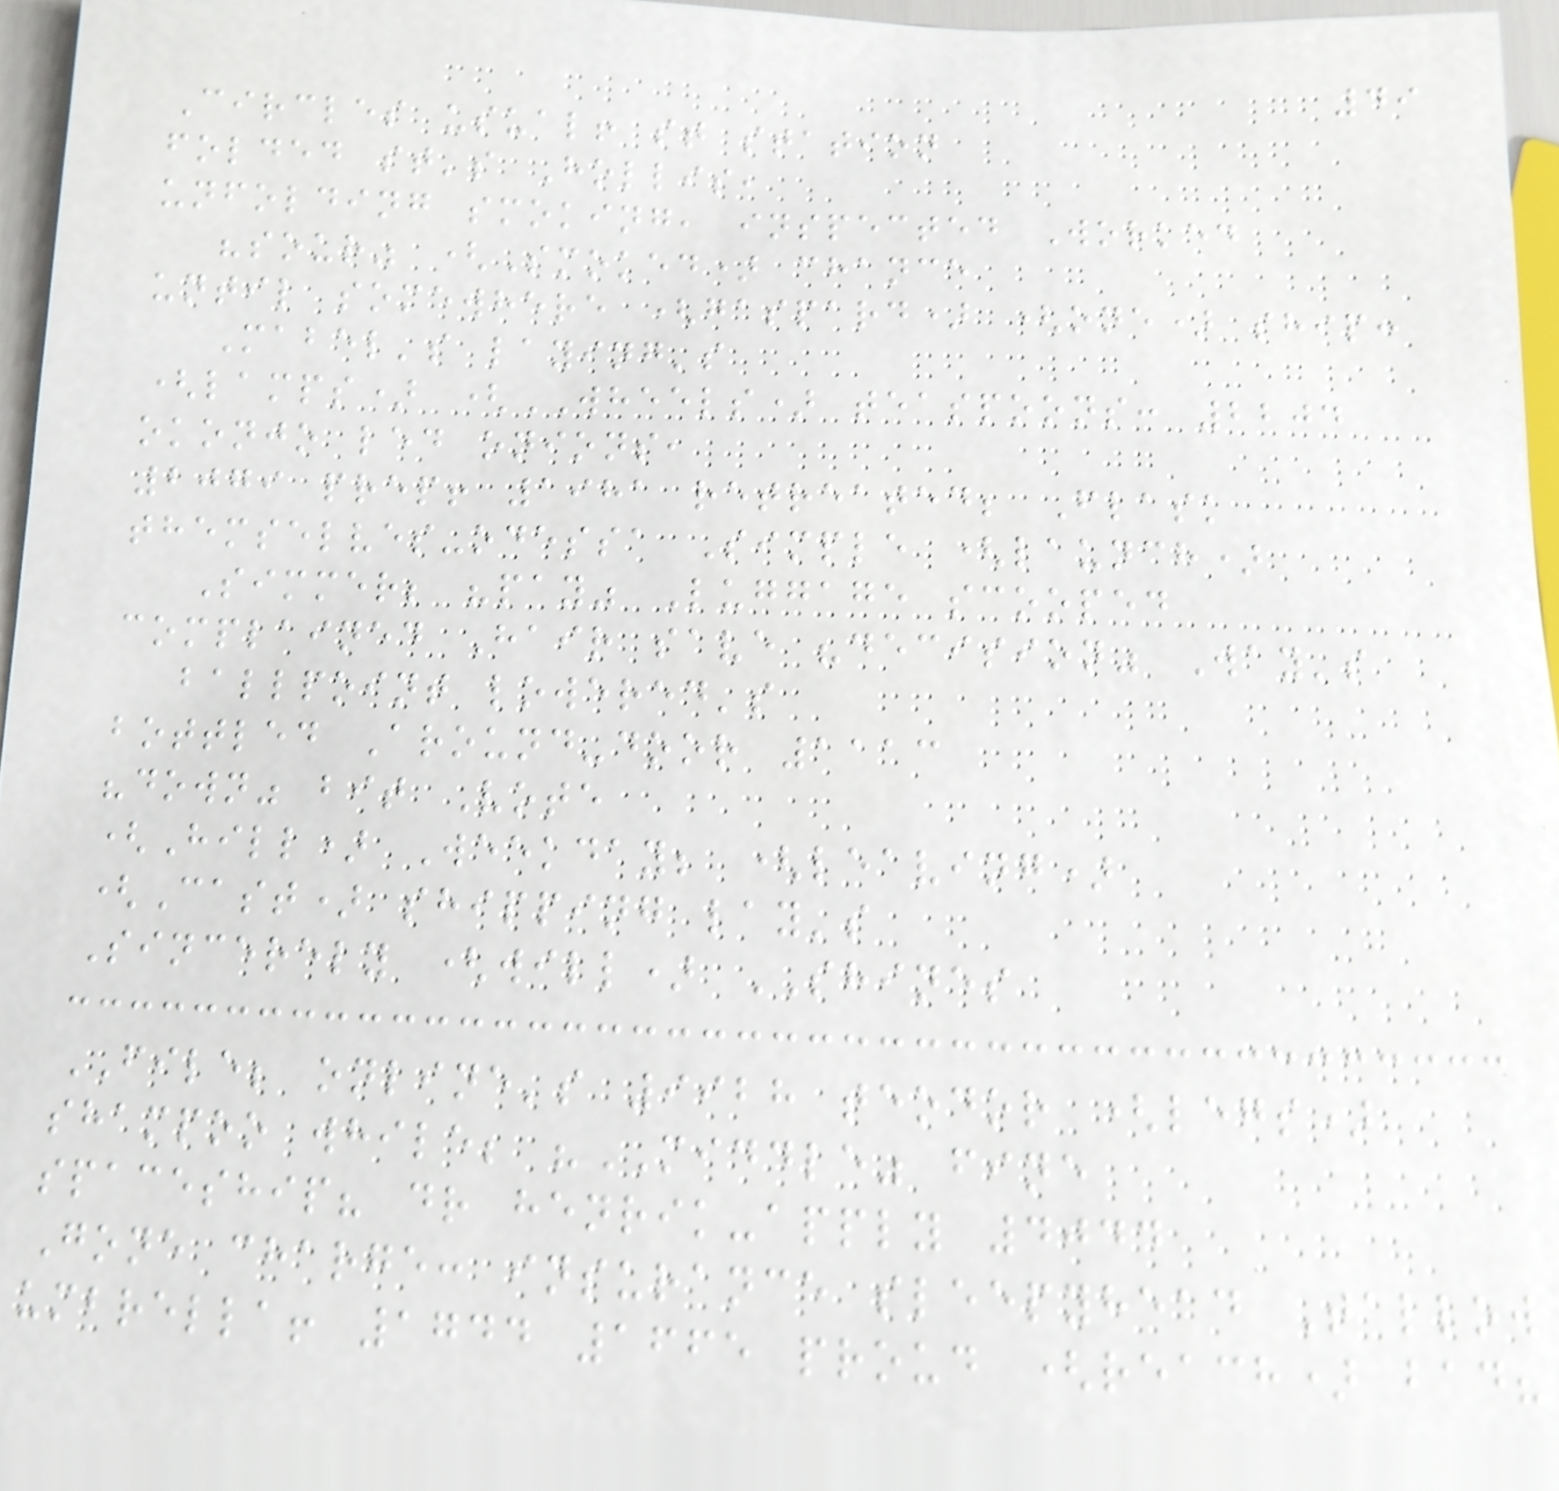49
Circles usual! st station
folded st's Hollis,
unfolding smoking, inspected Worked
"sour" (Smoked) chance
until somewhere (gaspard) (one) ship:
Mabel's laying's
(lamps) (WHEELS) teaspoons: 2204
okonjo led onions,
2079 prep! 1981 retreated; Flask
themselves-odessa Simple (launch)
Simmer; "pay" Luggage scooped
complained Hair save "decision" Way's
ballpoint lowered's
bottled Around-door 1113
"down" bit Vote
(Hill) Weekday; (leaving)
(Cast) shipping lay's
Sincerely (will) SHINES
FILE; online's 9928 teodor (legs)
shampoo while; "MIDDLE" fine
spaceship? dr henrik-apply 4044
Gone charge: insurance sleepyhead Tallow
umbrella! 1744 1665 proud (reach) bad?
